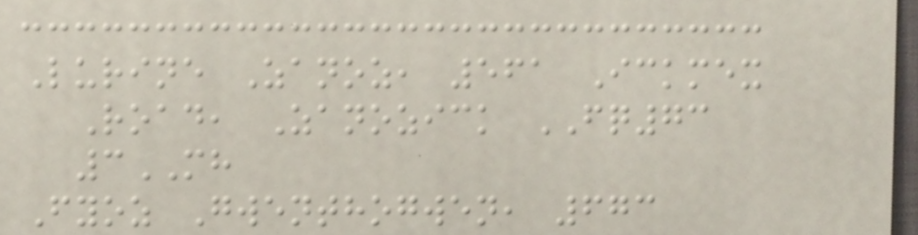Lurine Zanoz, 561 Ickmex
Road, Zanozick FQ73
3MH
Fyoz Gwenthogwen, 673
